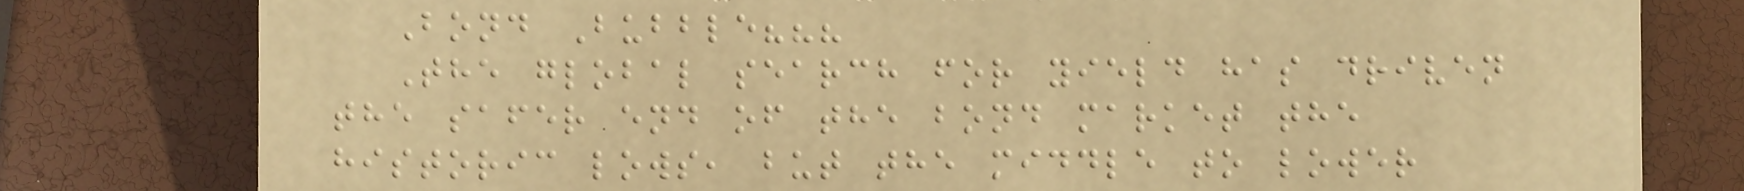Bond Bubble???
The global search for yield has driven
the safer end of the bond market the
historic lows, but the middle to lower
